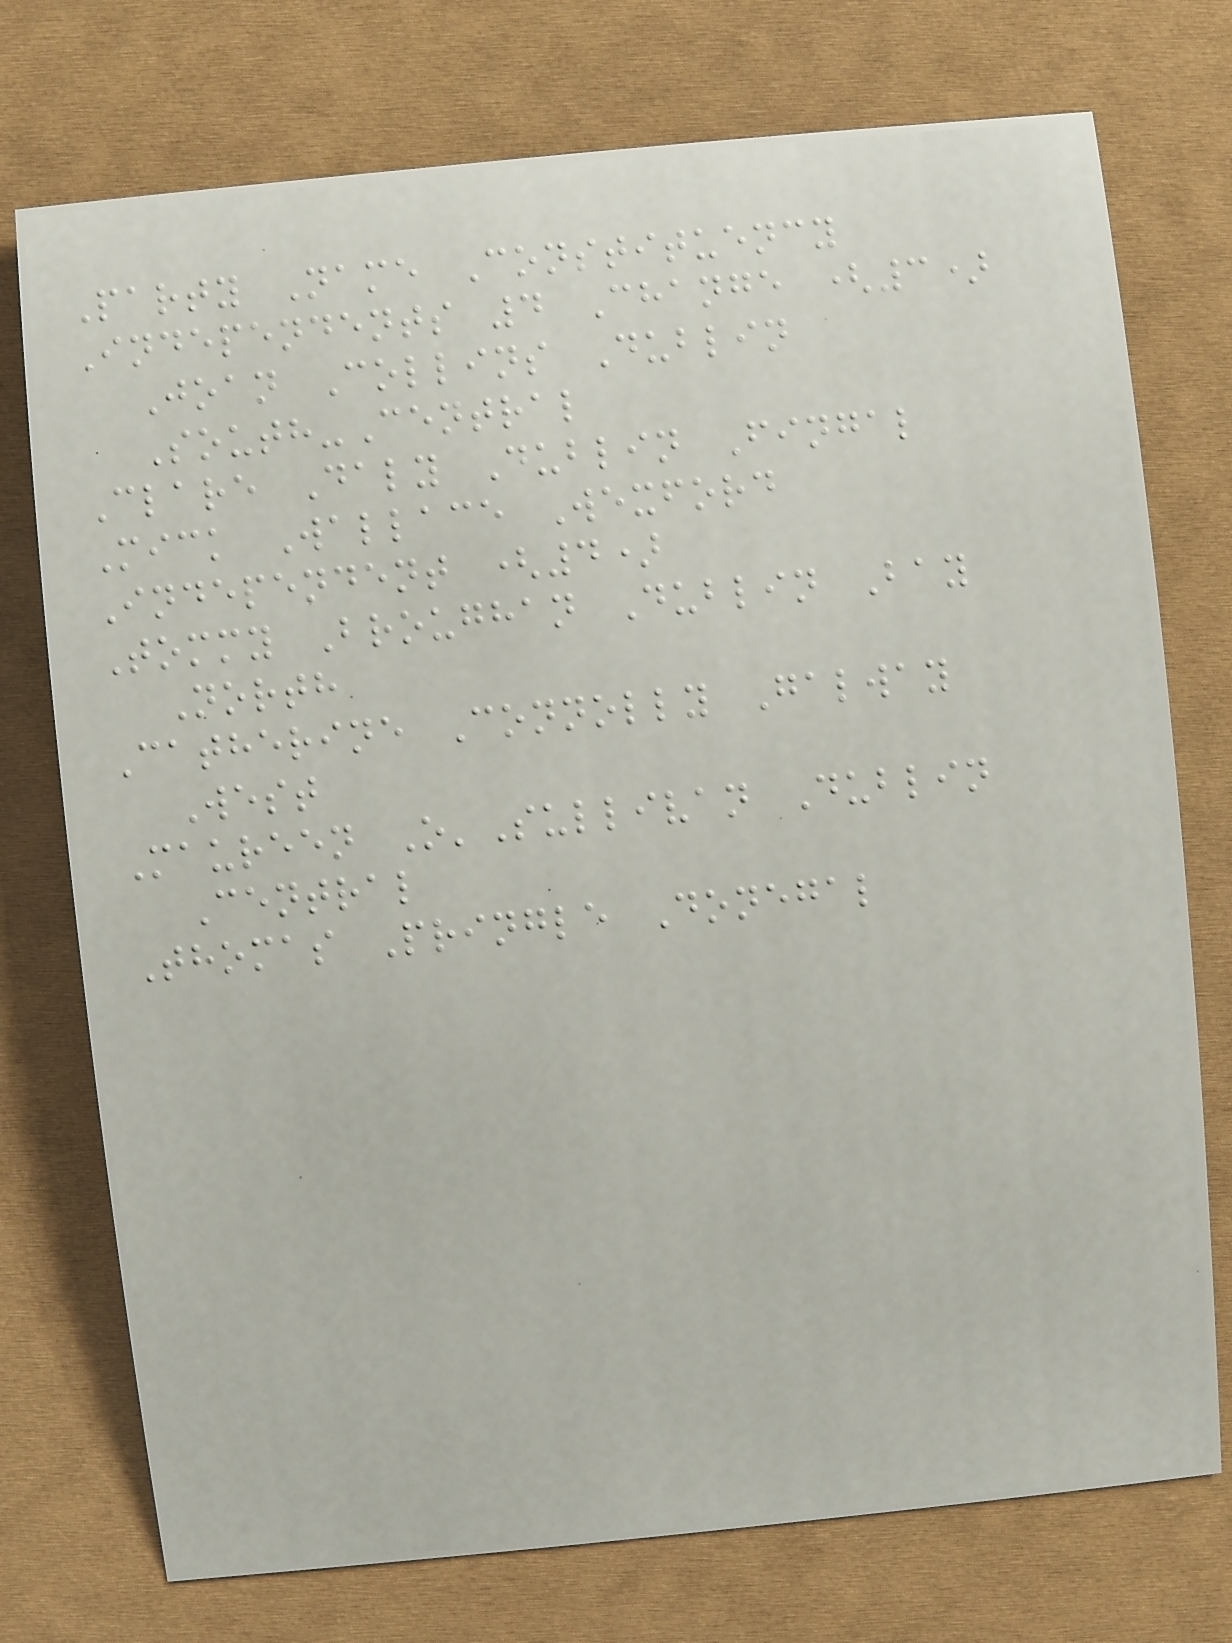Party Name Constituency
Independents 4 Change (3)
Joan Collins Dublin
South-Central
Clare Daly Dublin Fingal
Mick Wallace Wexford
Independent (4)
Tommy Broughan Dublin Bay
North
Catherine Connolly Galway
West
Maureen O'Sullivan Dublin
Central
Thomas Pringle Donegal
